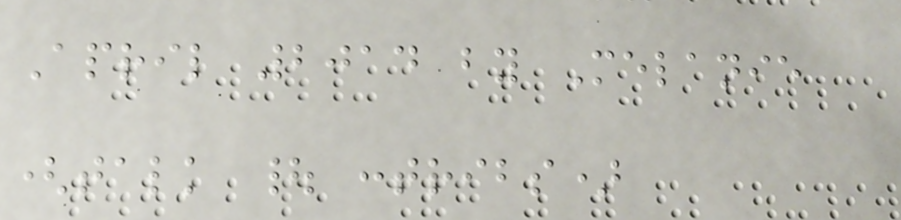April 2014 by Melanie
(talk | contribs)
